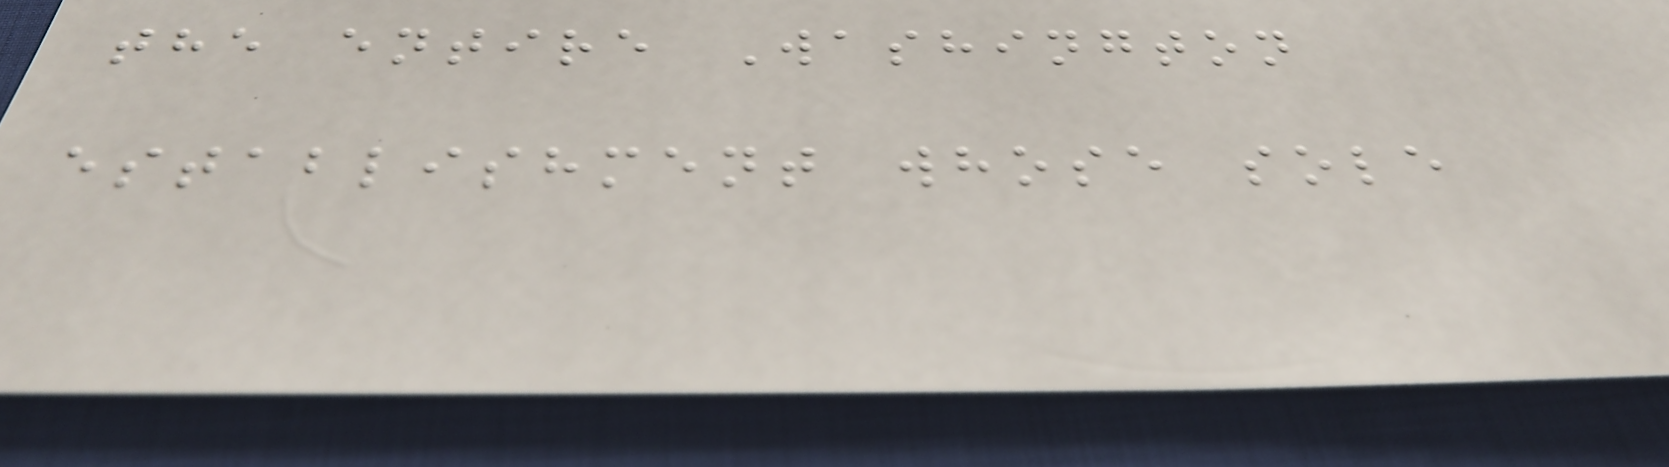the entire Washington
establishment whose sole
